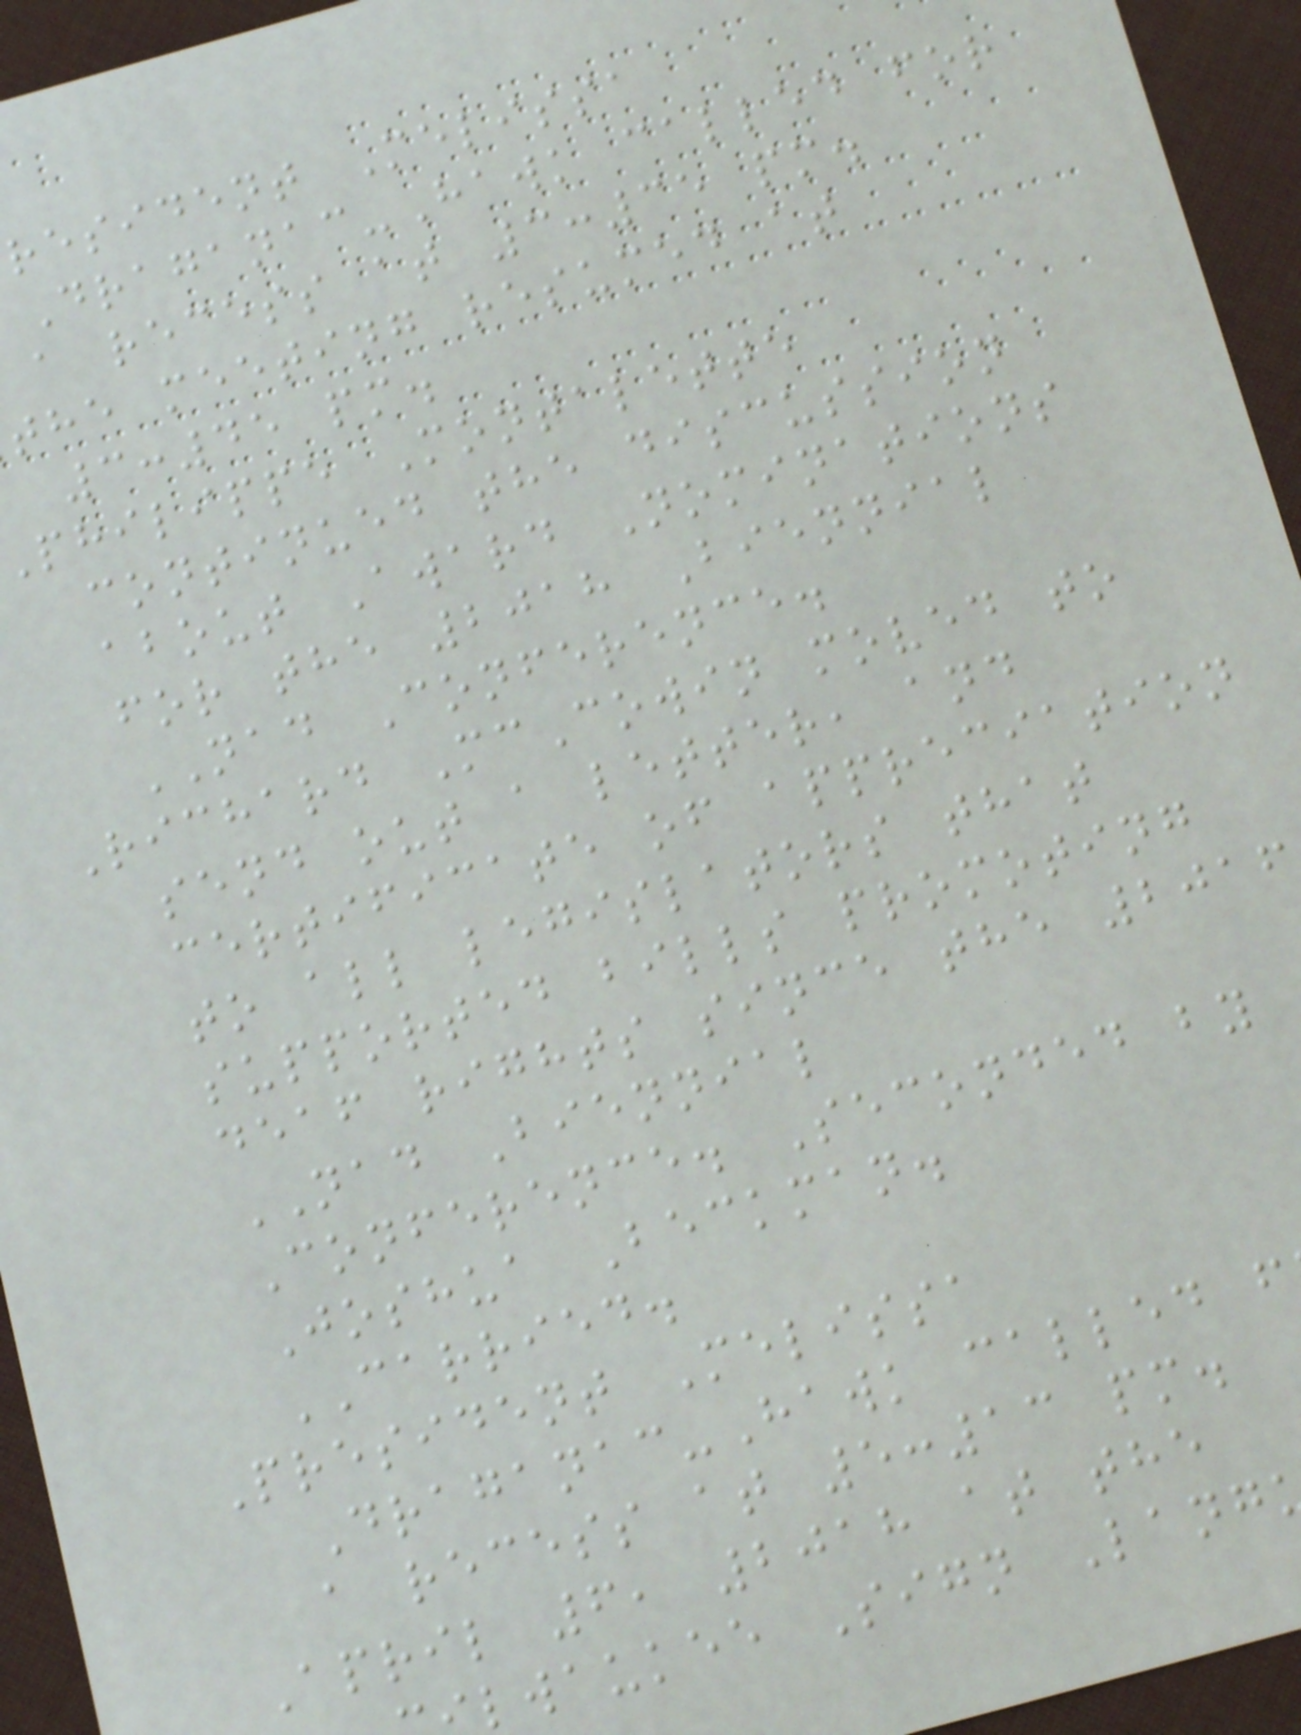resident Melissa
Draganac-Hawk called for
a recess at 3:35 pm.
the meeting resumed at
3:45 pm.
philippe Montalette
continued the discussion
about Award Nominations
for the 2018 Biennial
NAD Conference.
Richard McCowin moved to
send out a letter, and
certificate of appreciation
to all legislators that
supported bills promoting
deaf rights since the 2016
NAD Biennial
Conference. Seconded by
Joshua Beckman.
CARRIED.
President Melissa
Draganac-Hawk called f
a recess at 5:13 pm.
April 6, 2018 at the
lwaukee Sign Lang
